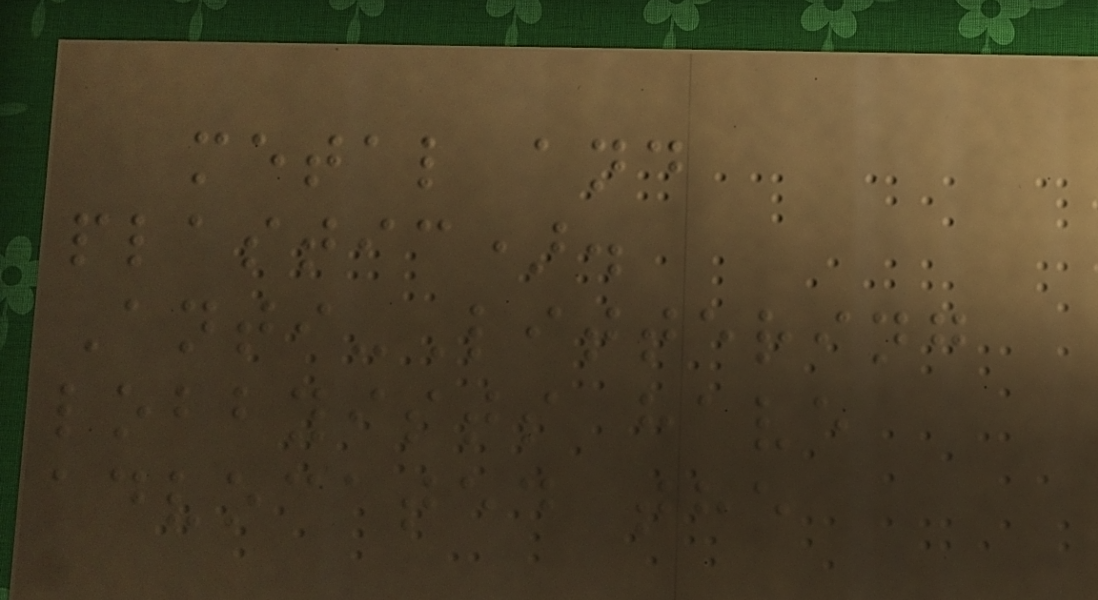metal and
plastic).
Anti-Littering
lobbyists have
advocated the
